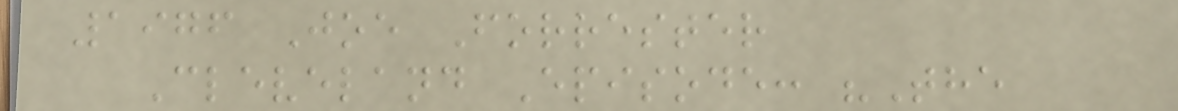1976 Joe Forrester
Cleveland Episode: "The
